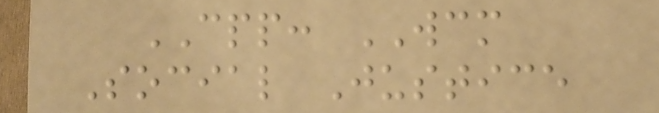CPP: WCM
Social Justice
